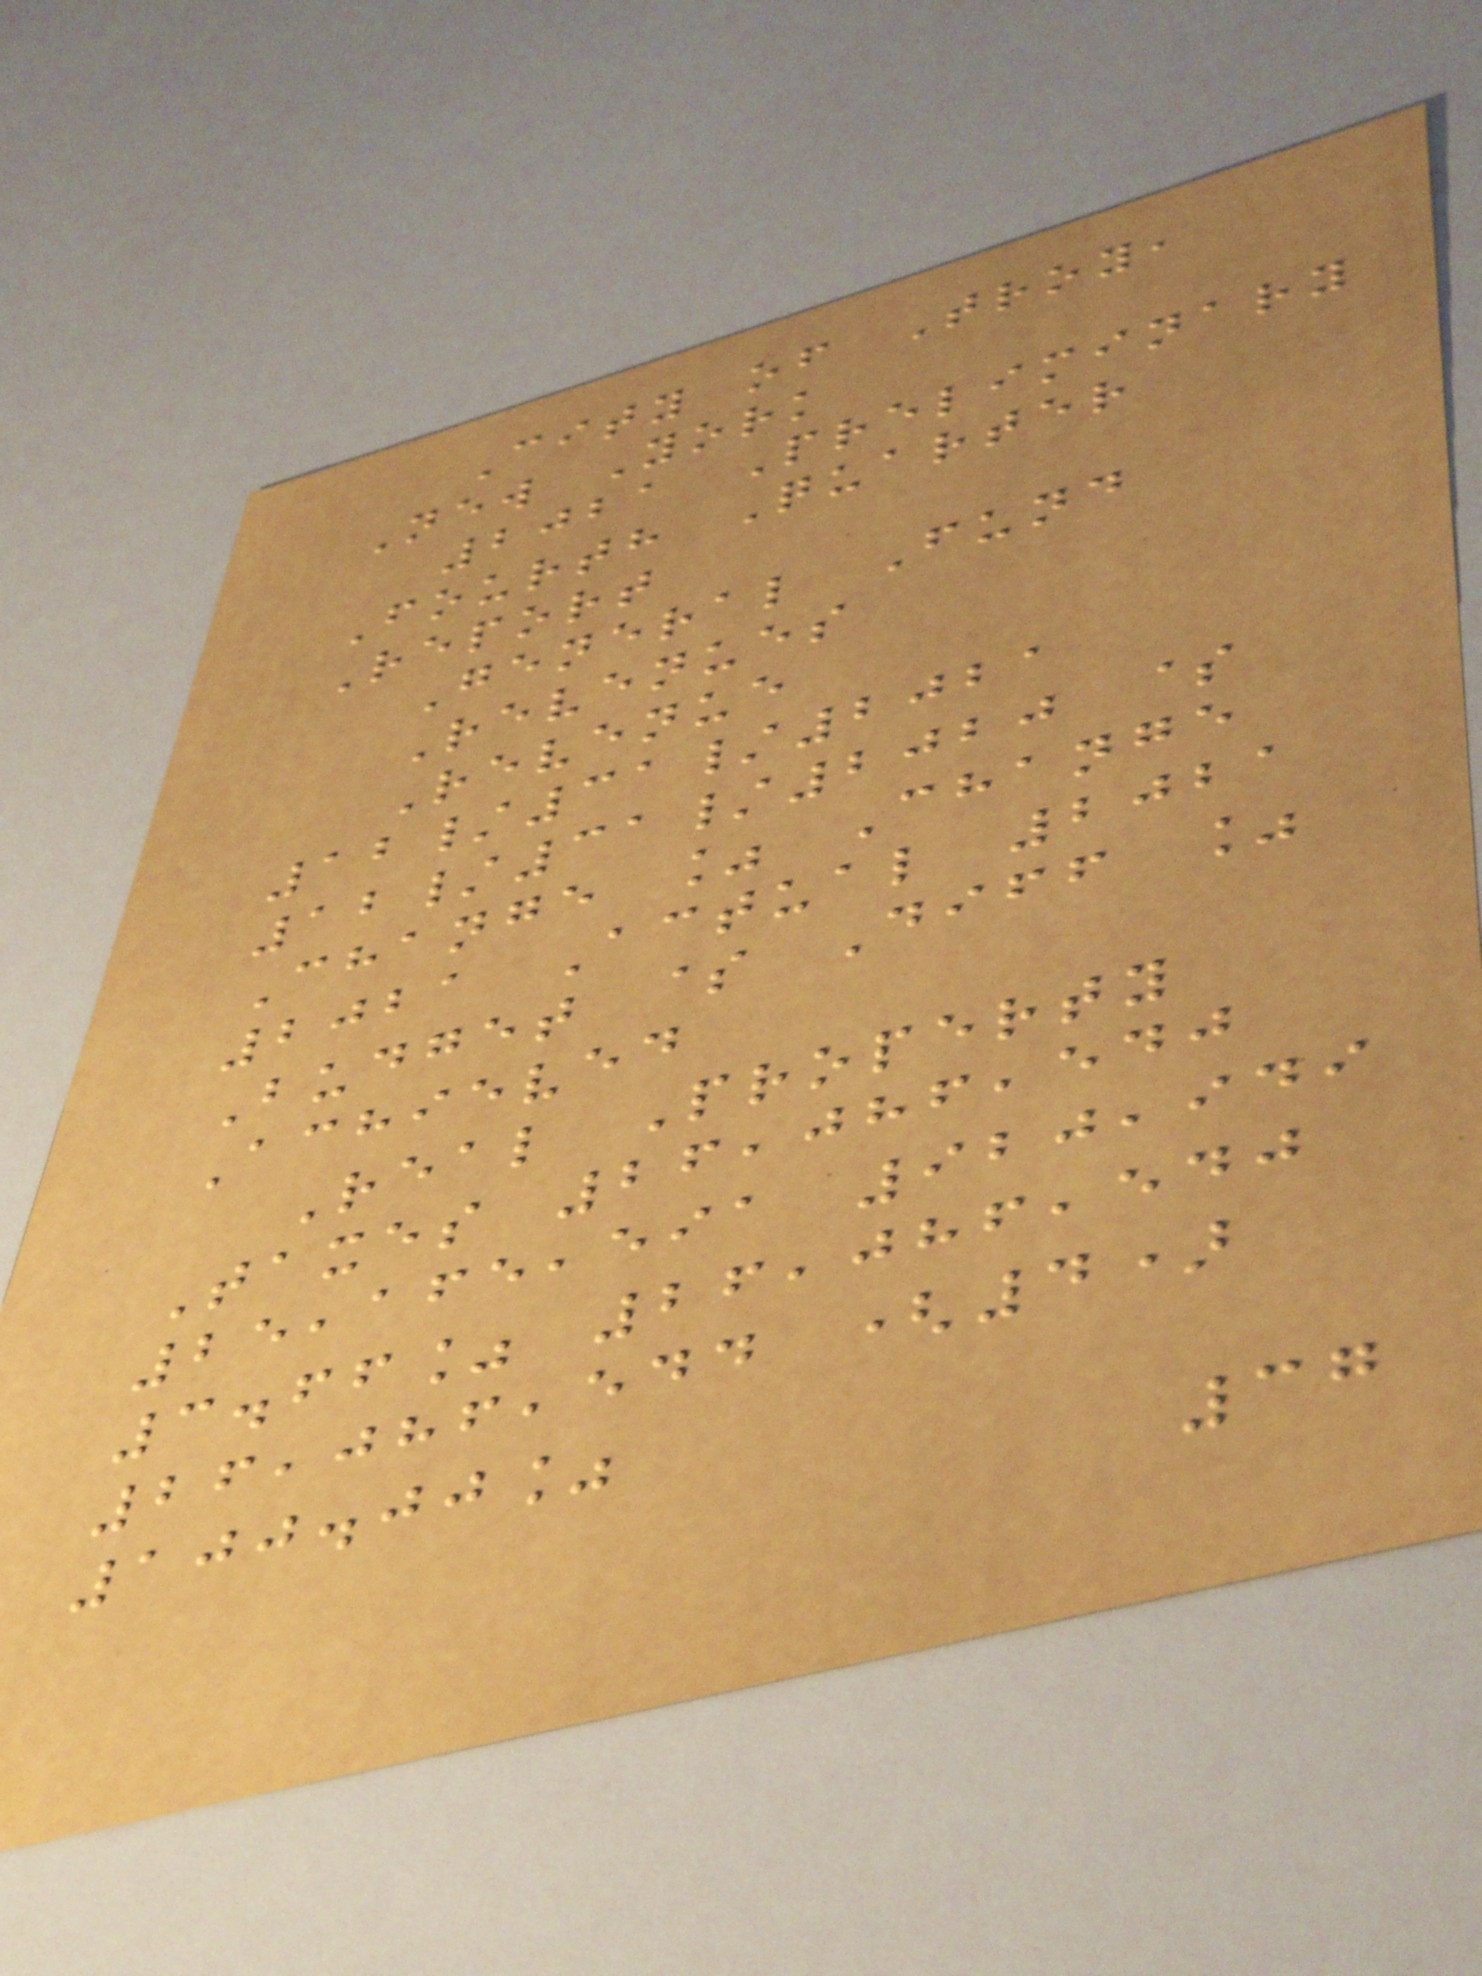City of Troy,
New York
2021 Preliminary
Fourth Quarter
Report
General Fund
Revenues
Revenue
12/31/2021
12/31/2020 $
Change % Change
2021 Actual 2021
Budget $ Diff %
Achieved
Real Property
Taxes 26,086,540
25,165,591 920,949
3.66% 26,086,540
26,086,544 (4)
100.00%
37
